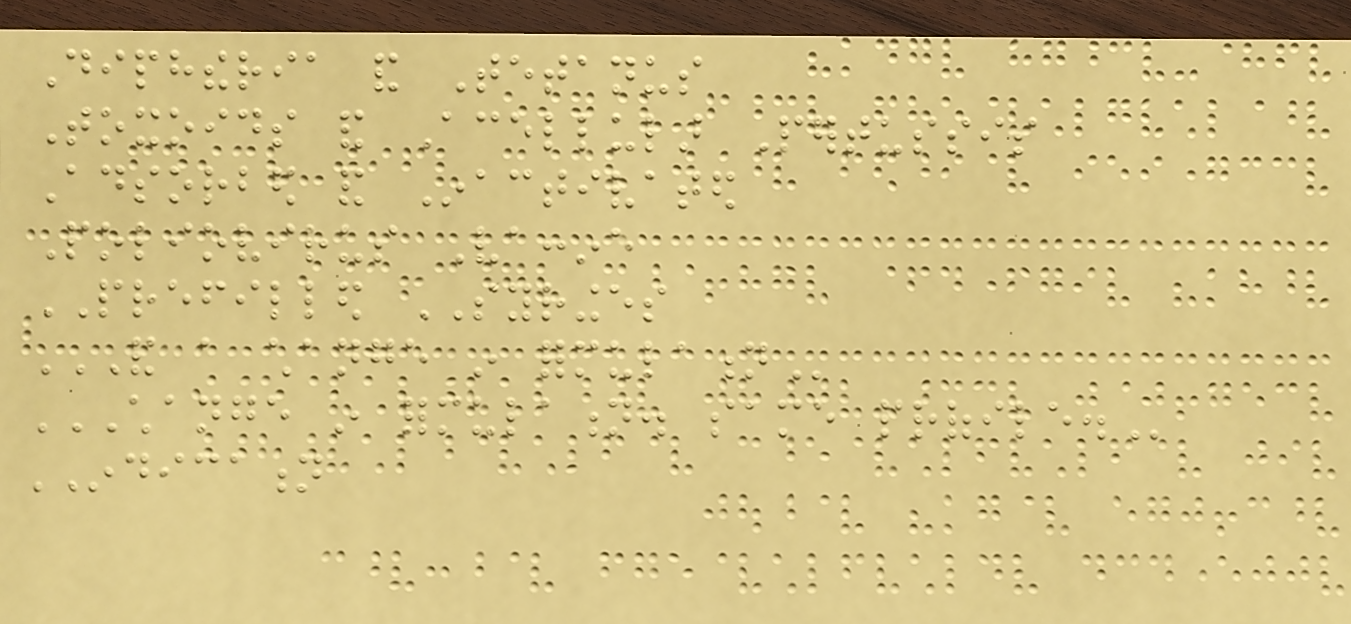Diphtheria and Tetanus
Toxoids and Acellular Pertussis
Adsorbed and Inactivated
Poliovirus Vaccine
PREFILLED SYRINGES
AND A CHANGE IN FORMULATION
CHANGE IN FORMULATION. SAME PROFILE.
INDICATION
